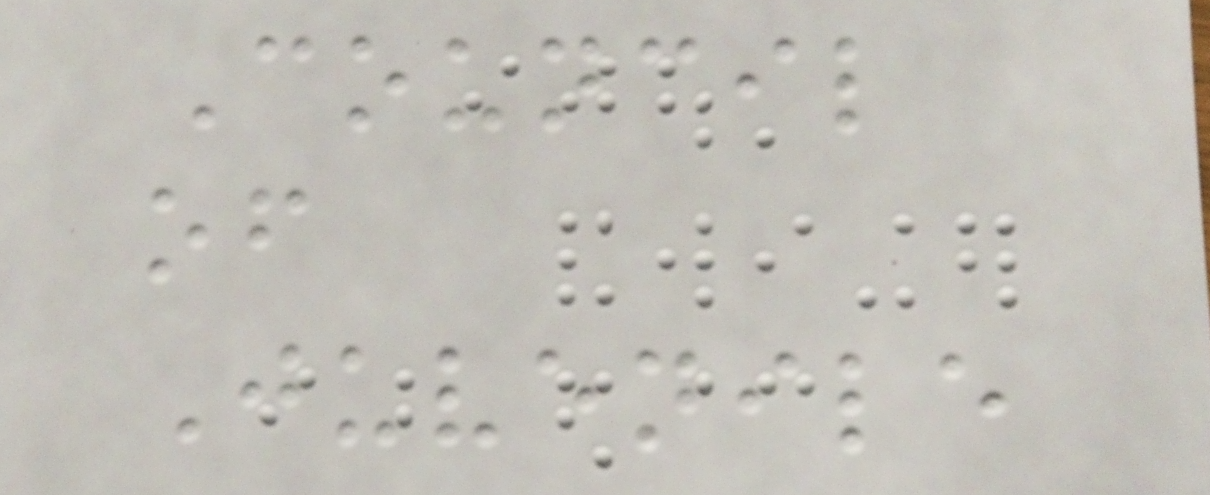Council
of
Juvenile
